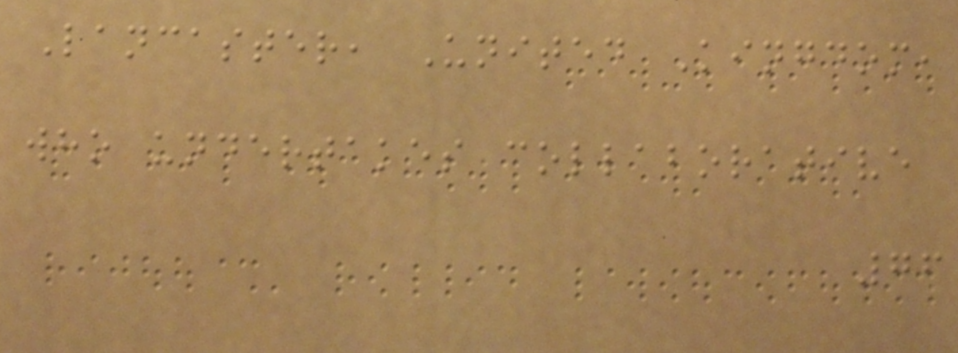Lancaster, United Kingdom,
who undertakes collaborative
76
